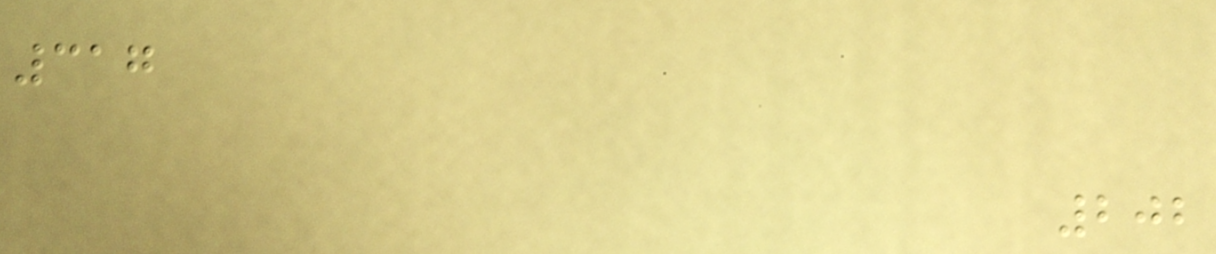317
202
